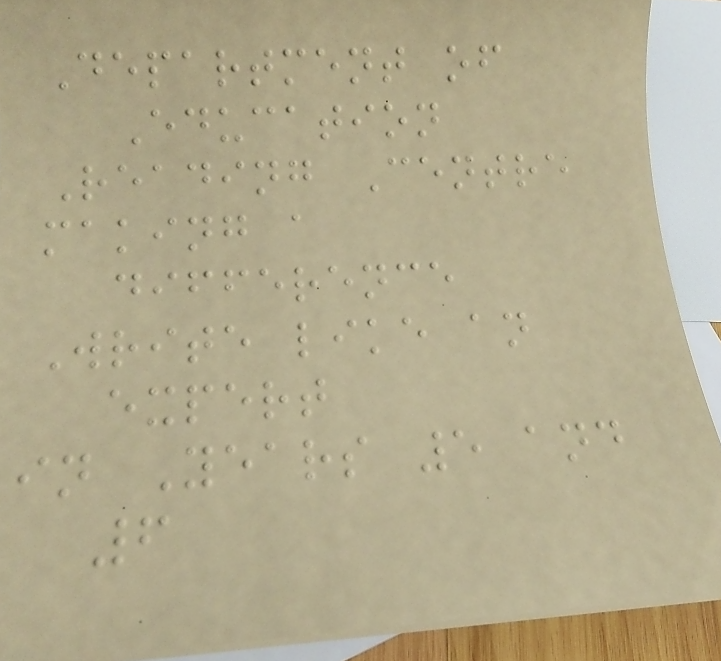Department of
Education
Reading Centre
making a
difference
Write like an
expert
in Years 5 and
6
